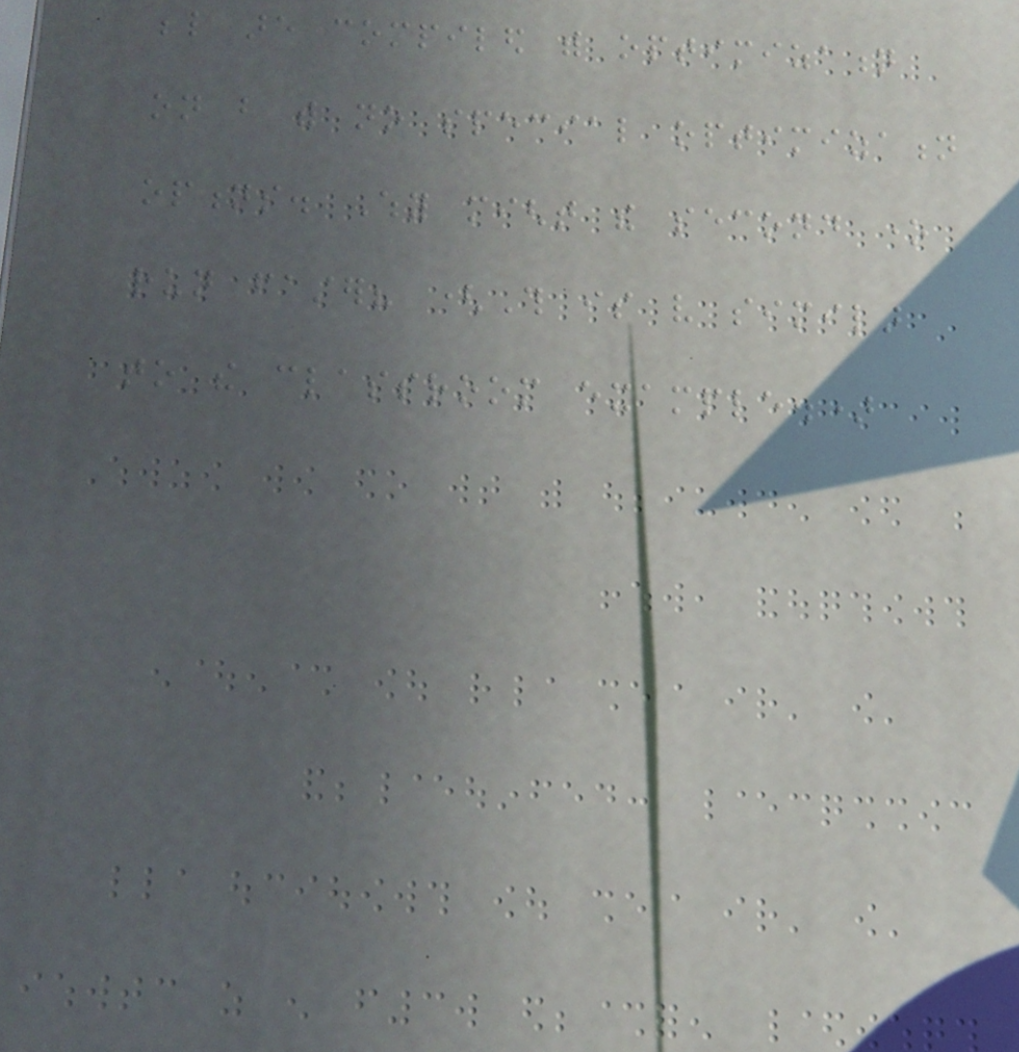below are compiled with optimization
on but with no special optimization
options. Why might the second one
run faster? (This is very similar
to the classroom example.)
